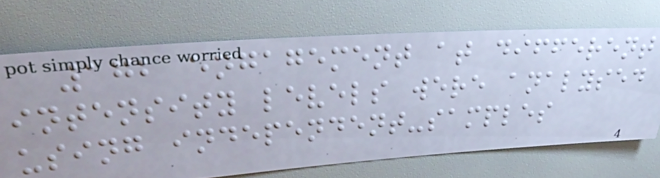172 engagement at different
intensity levels were analysed
using independent-samples
